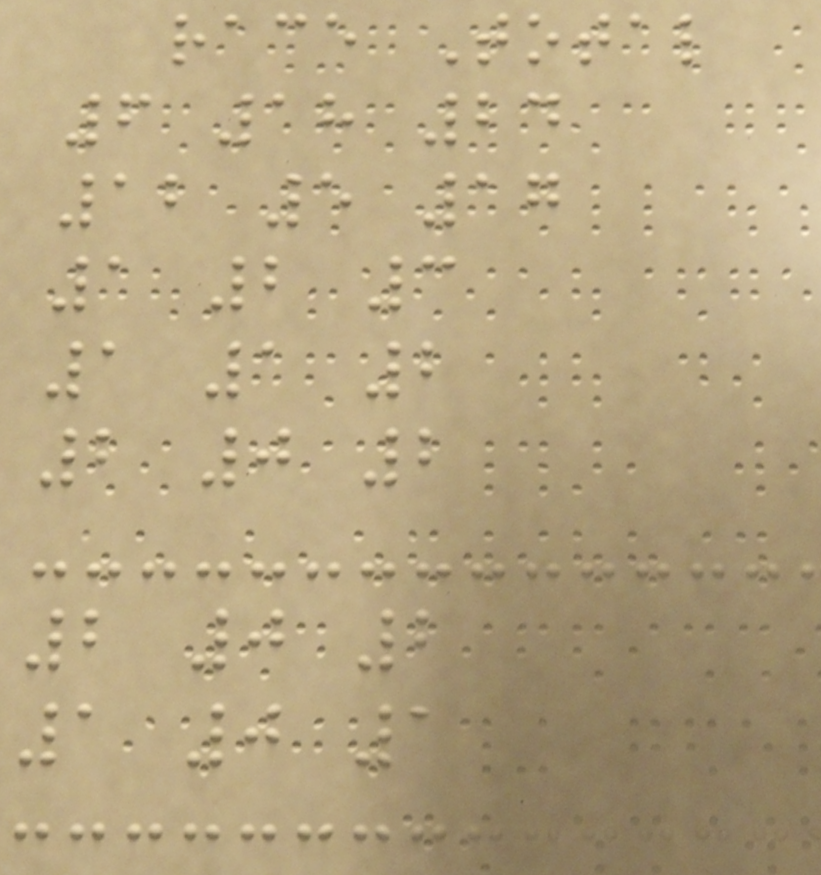race Total
6 18 24
12 5 17
1 2 3
1 1 2
2 0 2
2 0 2
1 0 1
